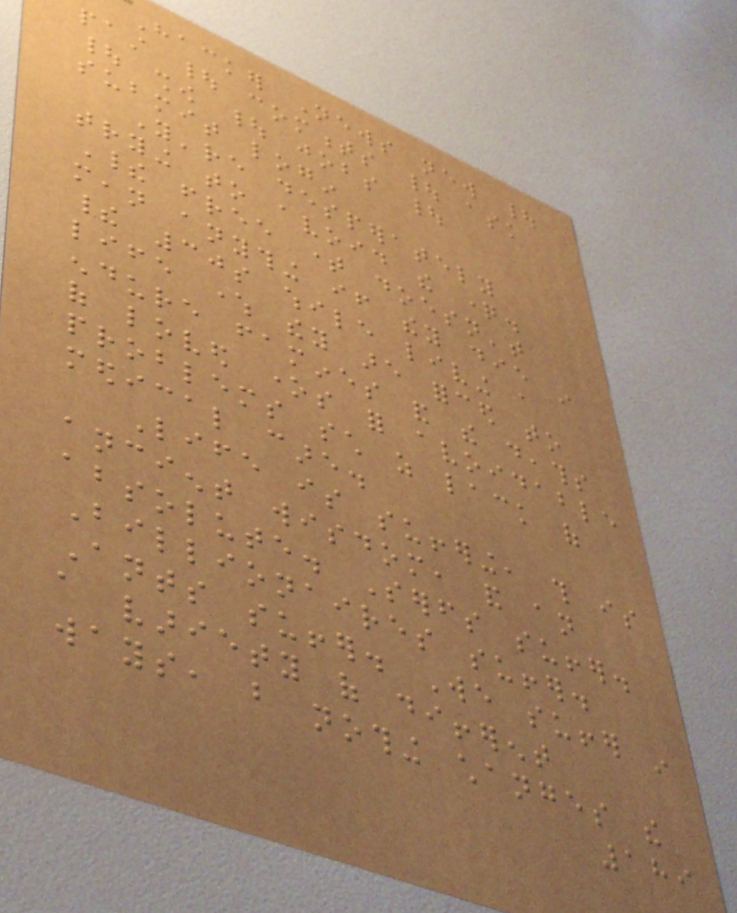Hacker News new |
past | comments | ask
| show | jobs |
submit login
You're desperately
trying to avoid the question.
Their free time doesn't
mean anything if they die in
their 30s while living a
life where they are forced to
endure famines and the deaths
of loved ones for avoidable
problems such as lack of
medical care.
Life is suffering, this is
ancient wisdom, and an
absolute. Serfs suffer.
Billionaires suffer.
Ants suffer. We suffer in
a variety of different
ways, but nothing changes the
189
